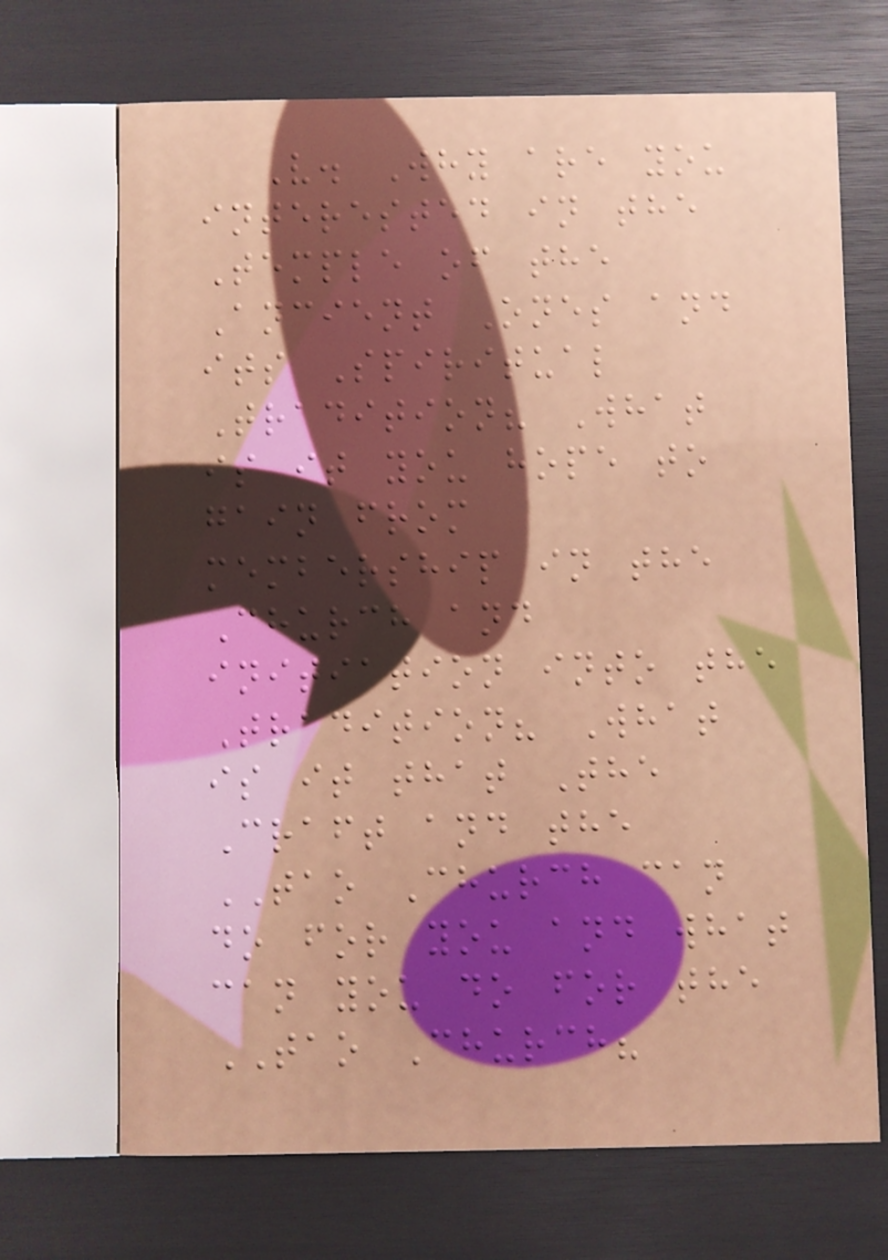V. Why are you
interested in the
Temple of the
Ancient Ones and
its Spiritual
Tradition? What
is it you hope to
gain from
membership in the
Church and
initiation into the
Tradition? What
is it that The
Craft and the
TAO Church can
do for you and what
can you do for the
TAO Church?
